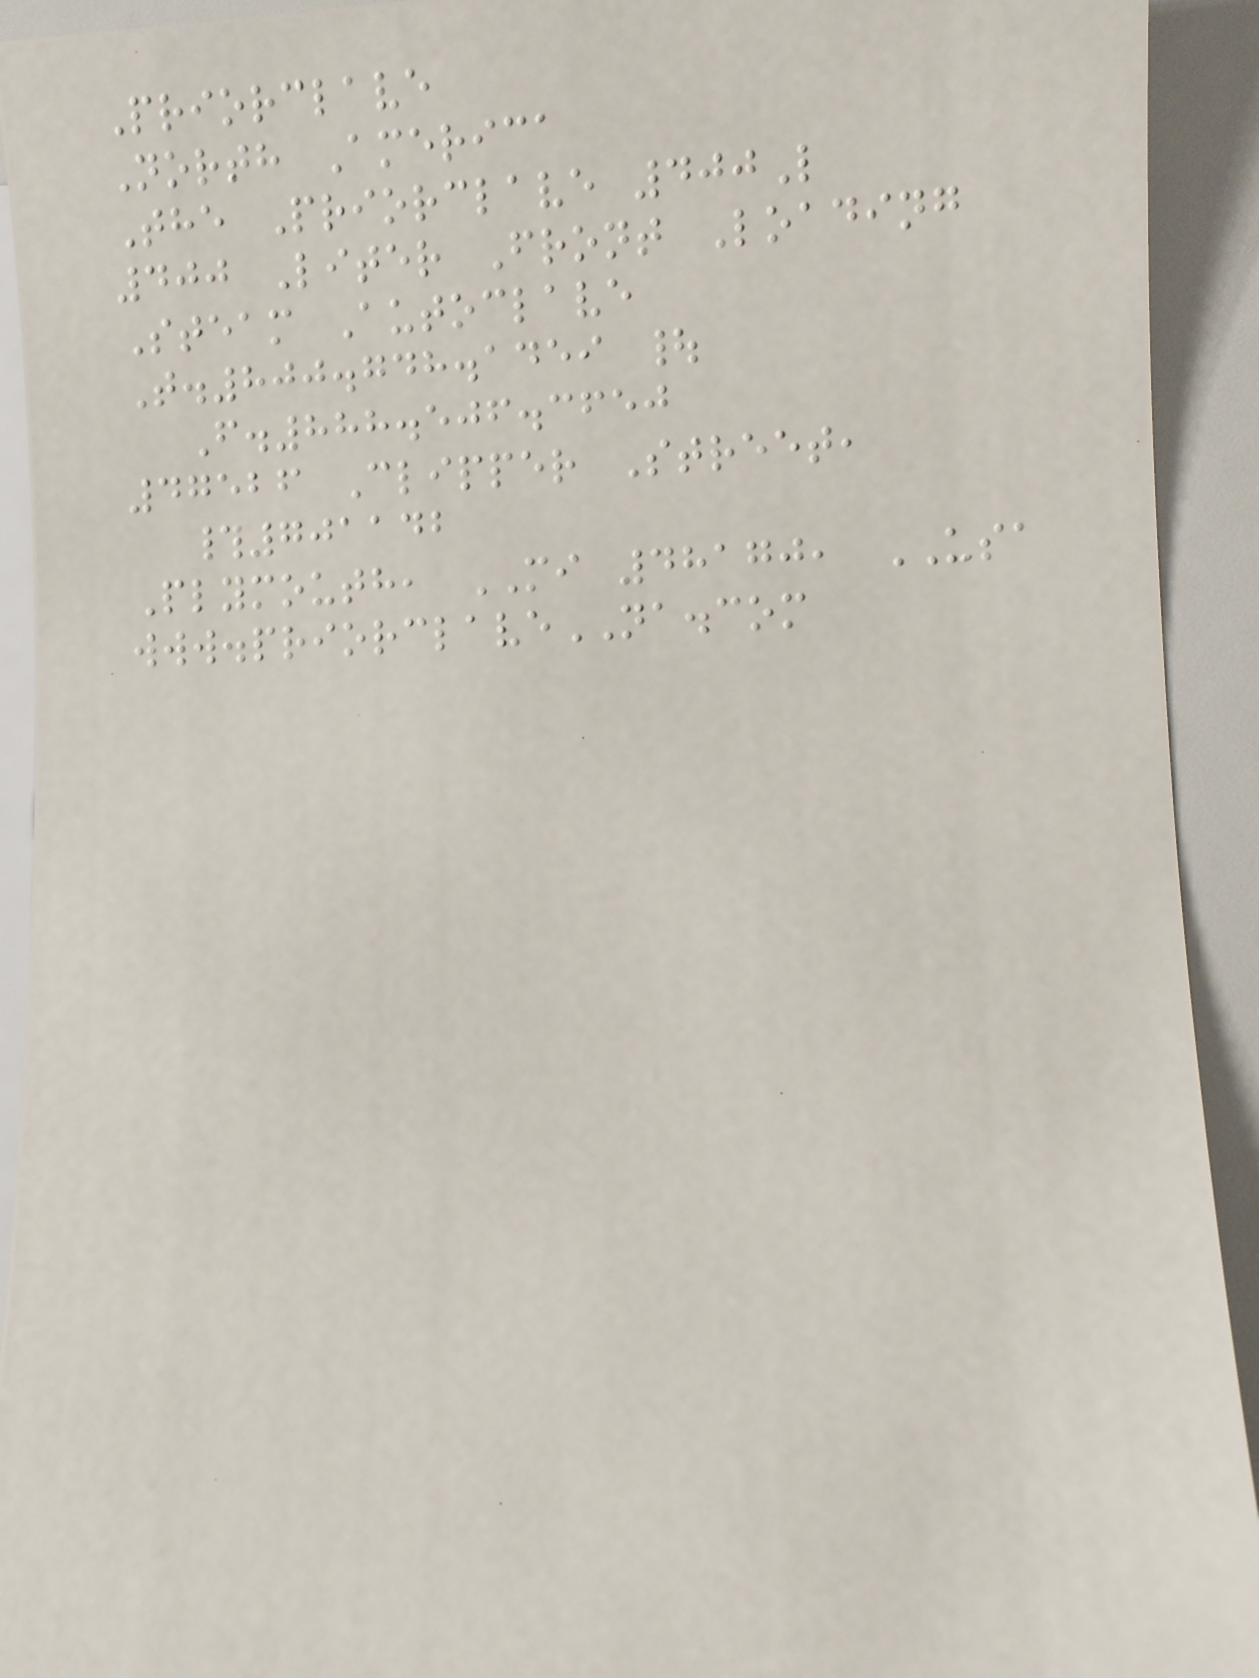Priorclave
North America
The Priorclave 400L
400 Liter Front Loading
Steam Autoclave
T.800.748.1459 |
F.888.506.3650
47526 Clipper Street,
#701142
Plymouth, MI 48170, USA
www.priorclaveNA.com
